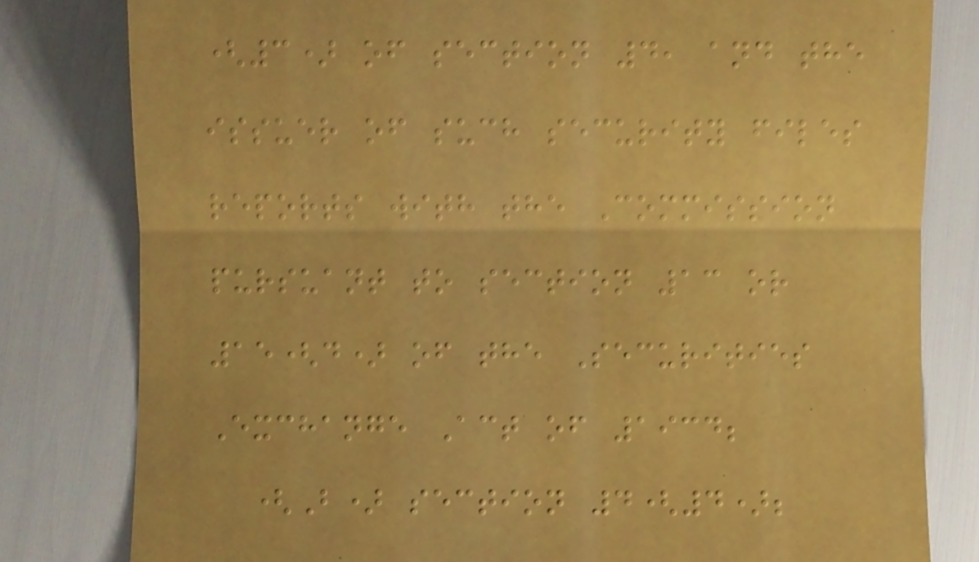(3) of section 4, and the
issuer of such security files
reports with the Commission
pursuant to section 13 or
15(d) of the Securities
Exchange Act of 1934;
(B) section 4(4);
